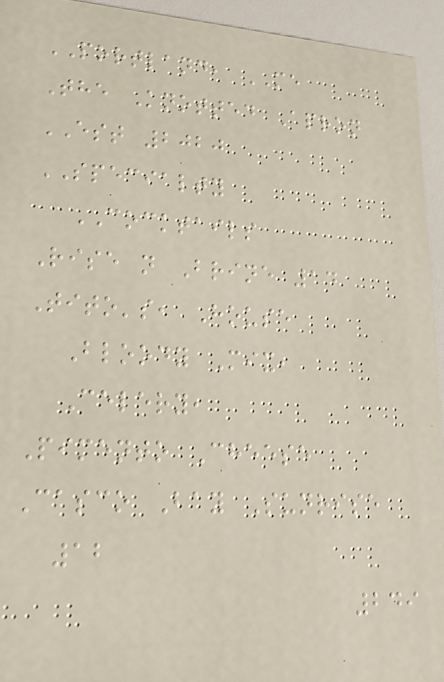PORTLAND, ME
The Knotted Apron
EST 2020
SPECIALTY
COCKTAILS
Rise n Brine 14
Tito's, House
Bloody Mix,
Celery,
Pimento Cheese
Casco Bay Sunrise
12
249
